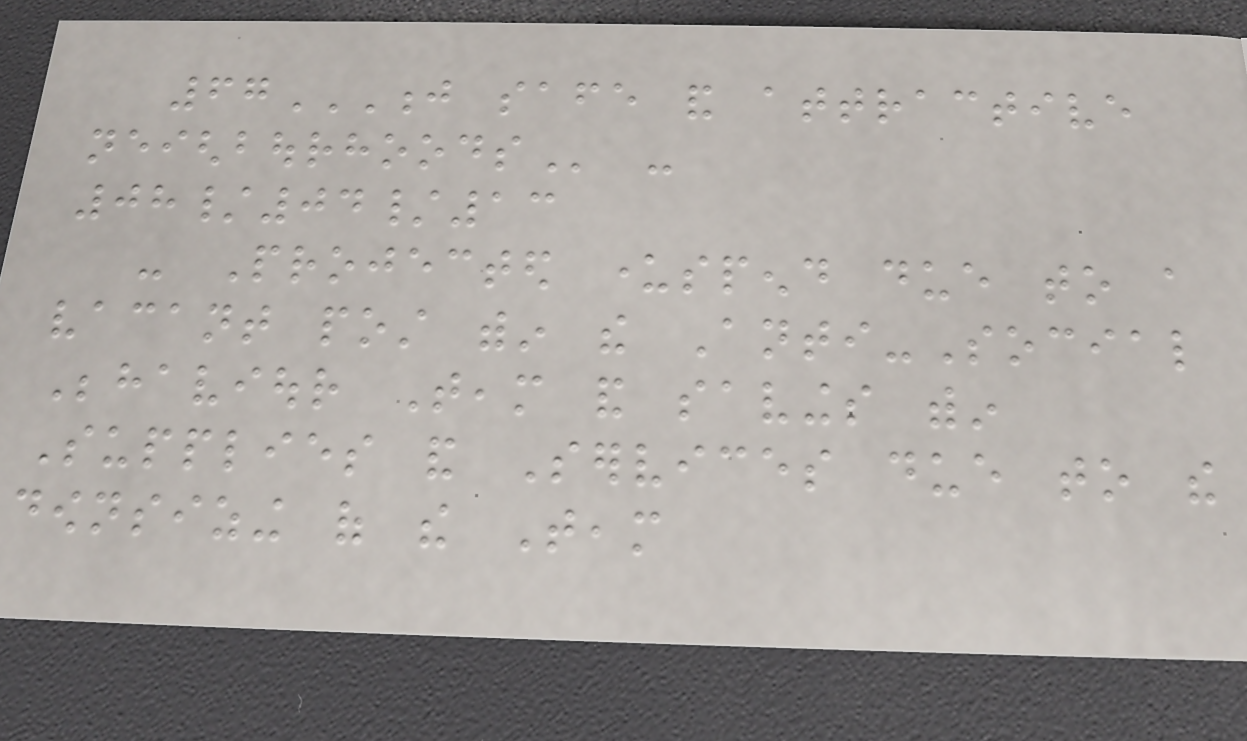67J SAFE AND ATTRACTIVE
NEIGHBOURHOODS -
08/04/13
- Projected underspend due to a
vacant post within the Anti-Social
Behaviour Team and savings within
Supplies and Services due to the
downsizing of the Team
